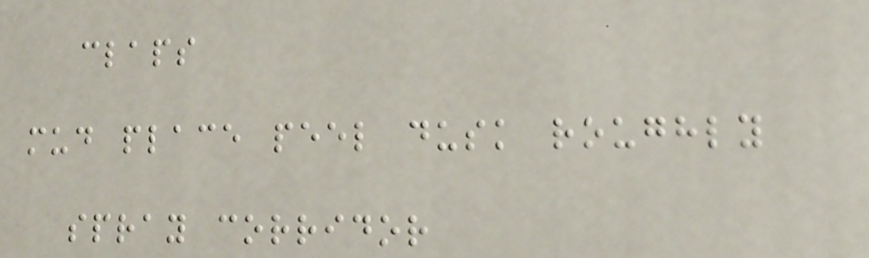claps
mud place peel dusk roughly
spray corridor
